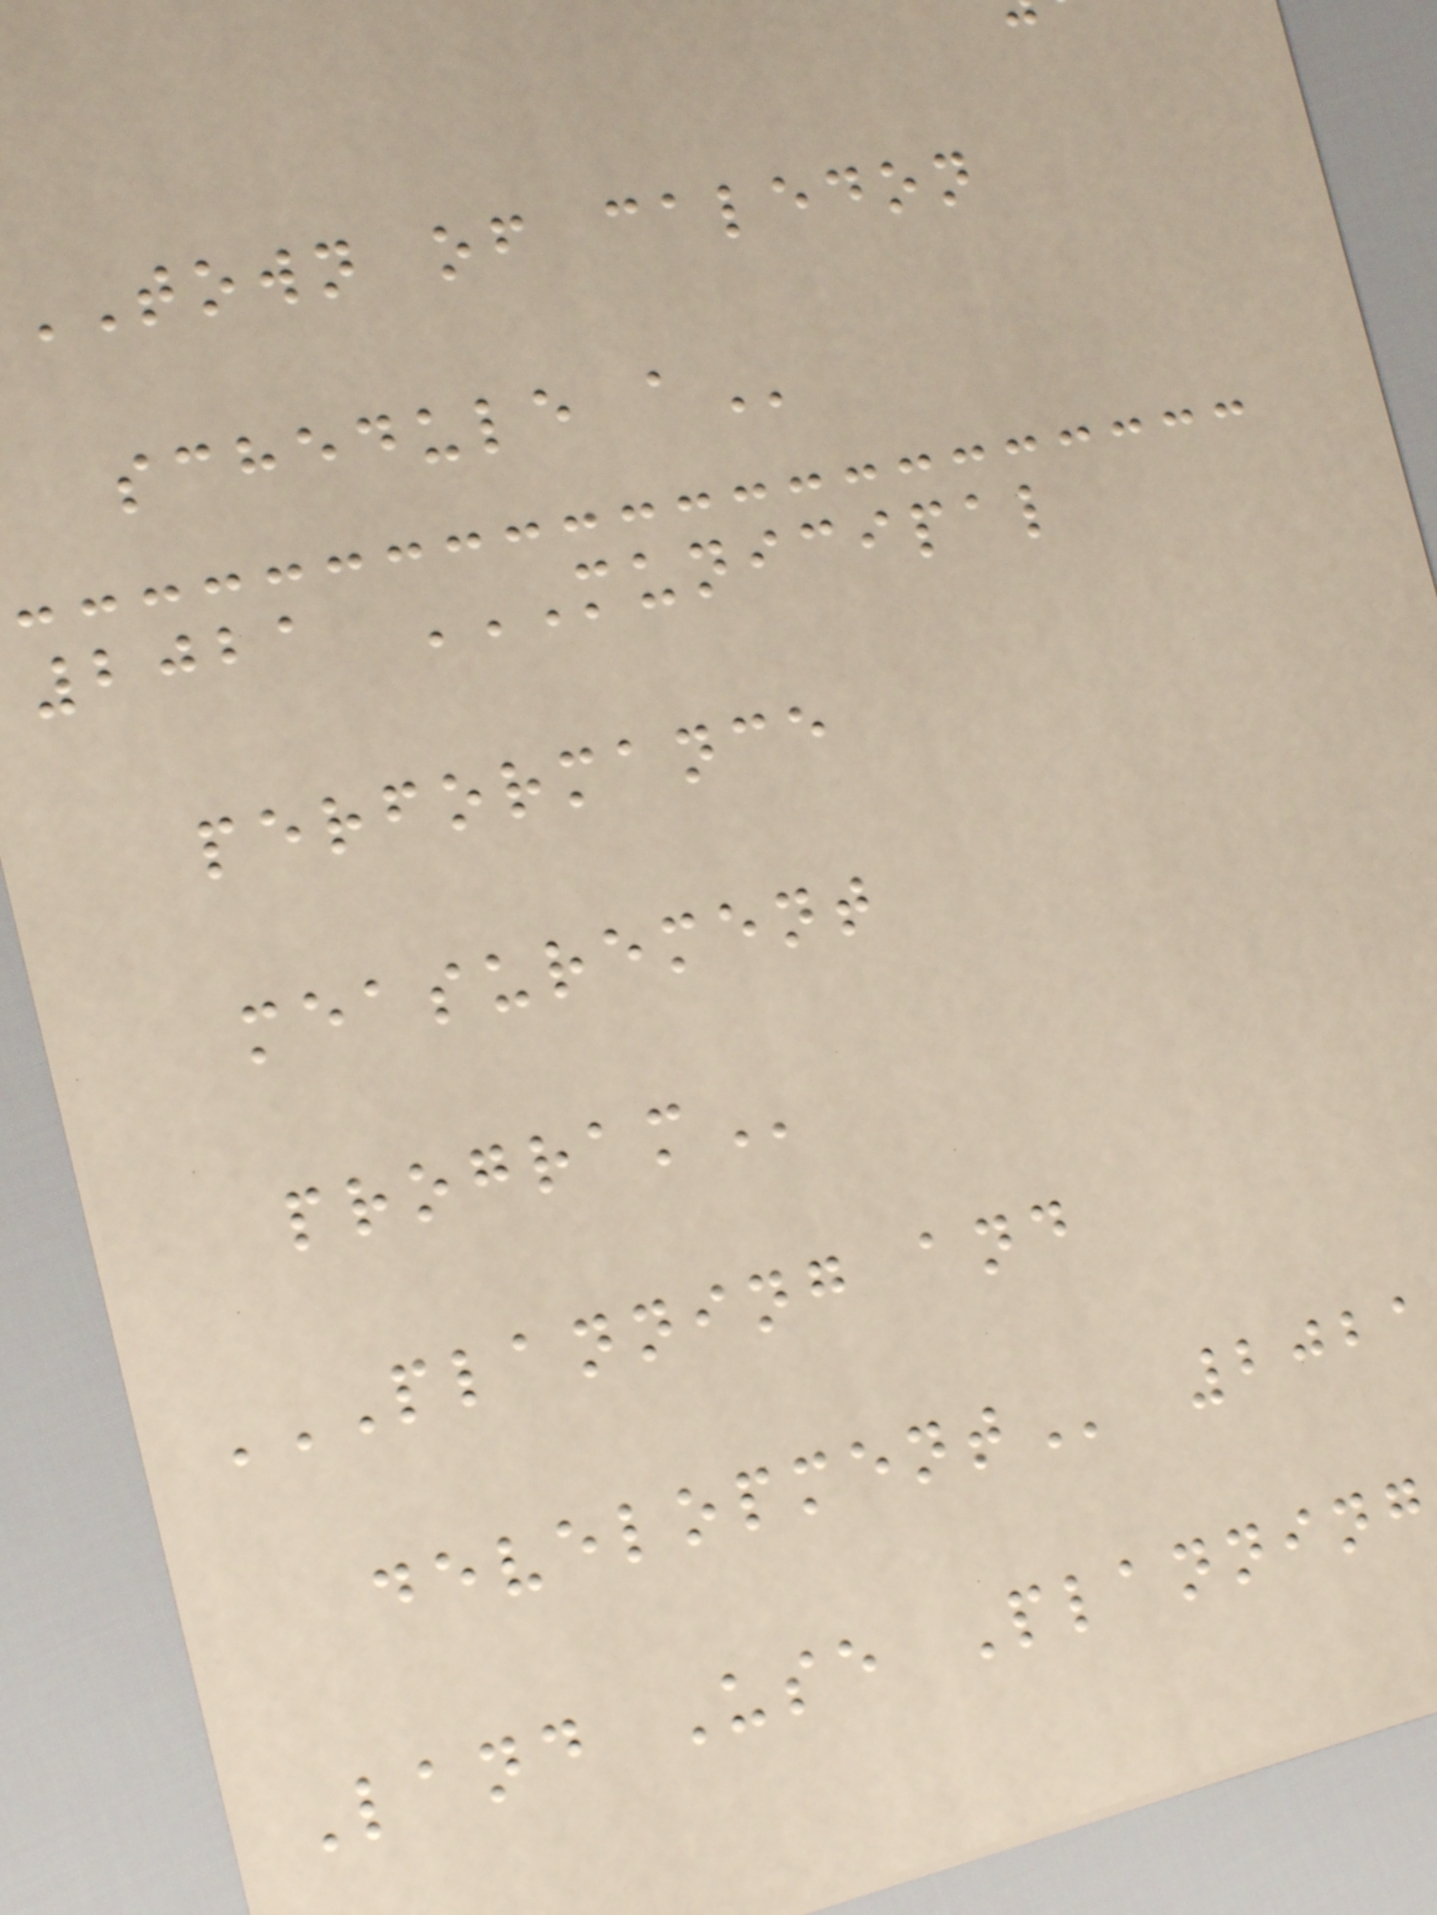TOWN of caledon
schedule
2021 MUNICIPAL
performance
measurement
PLANNING AND
2021
Land Use Planning
